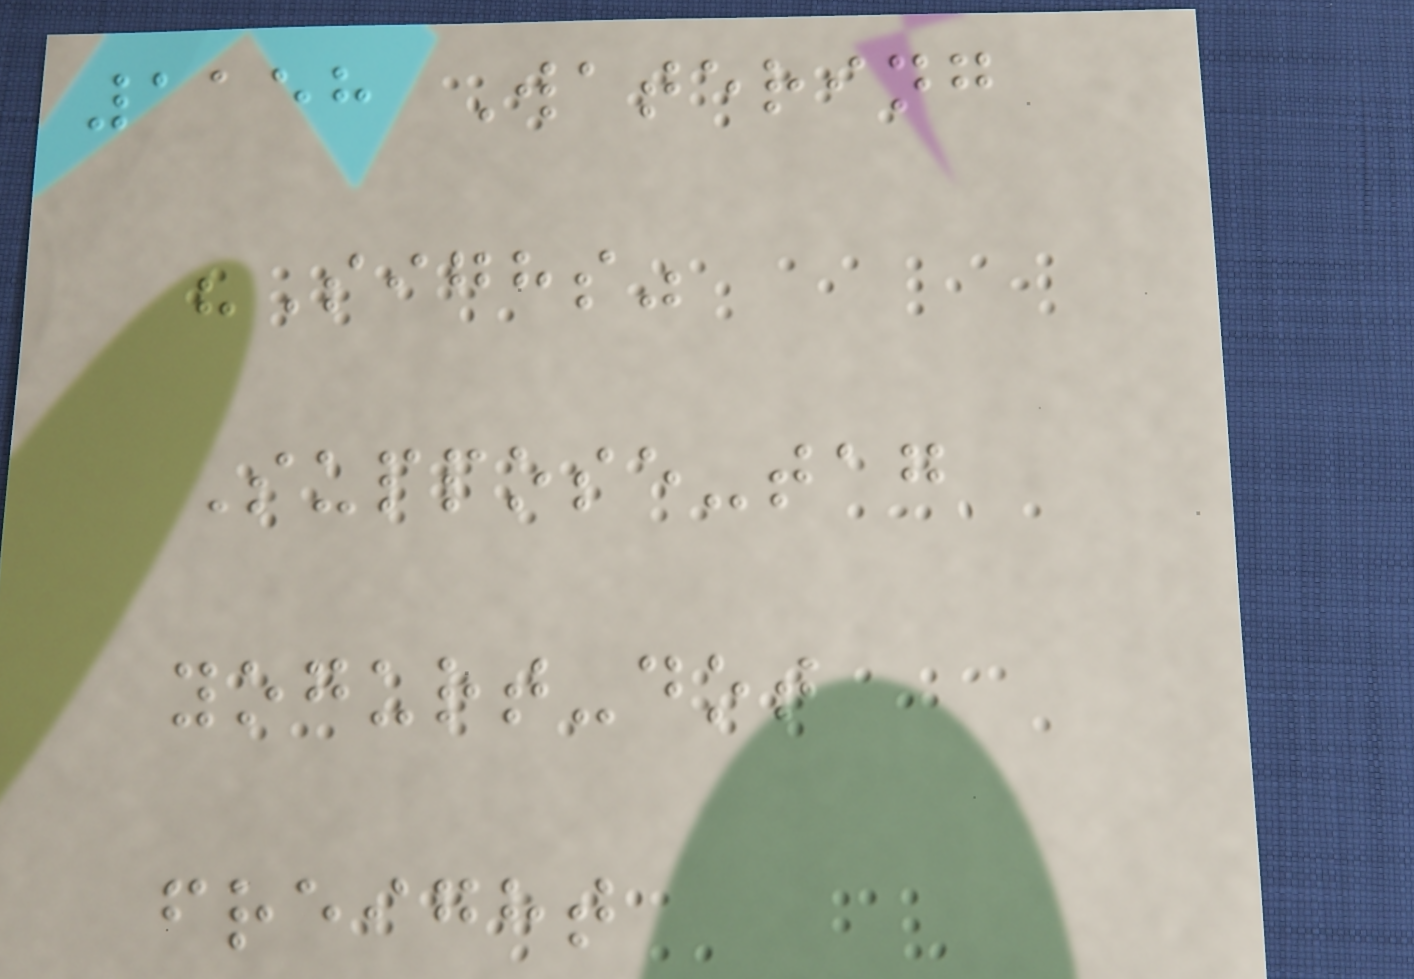1158 Watering
"Sighs"
Suppose-tag
yogurt-dot
freight
